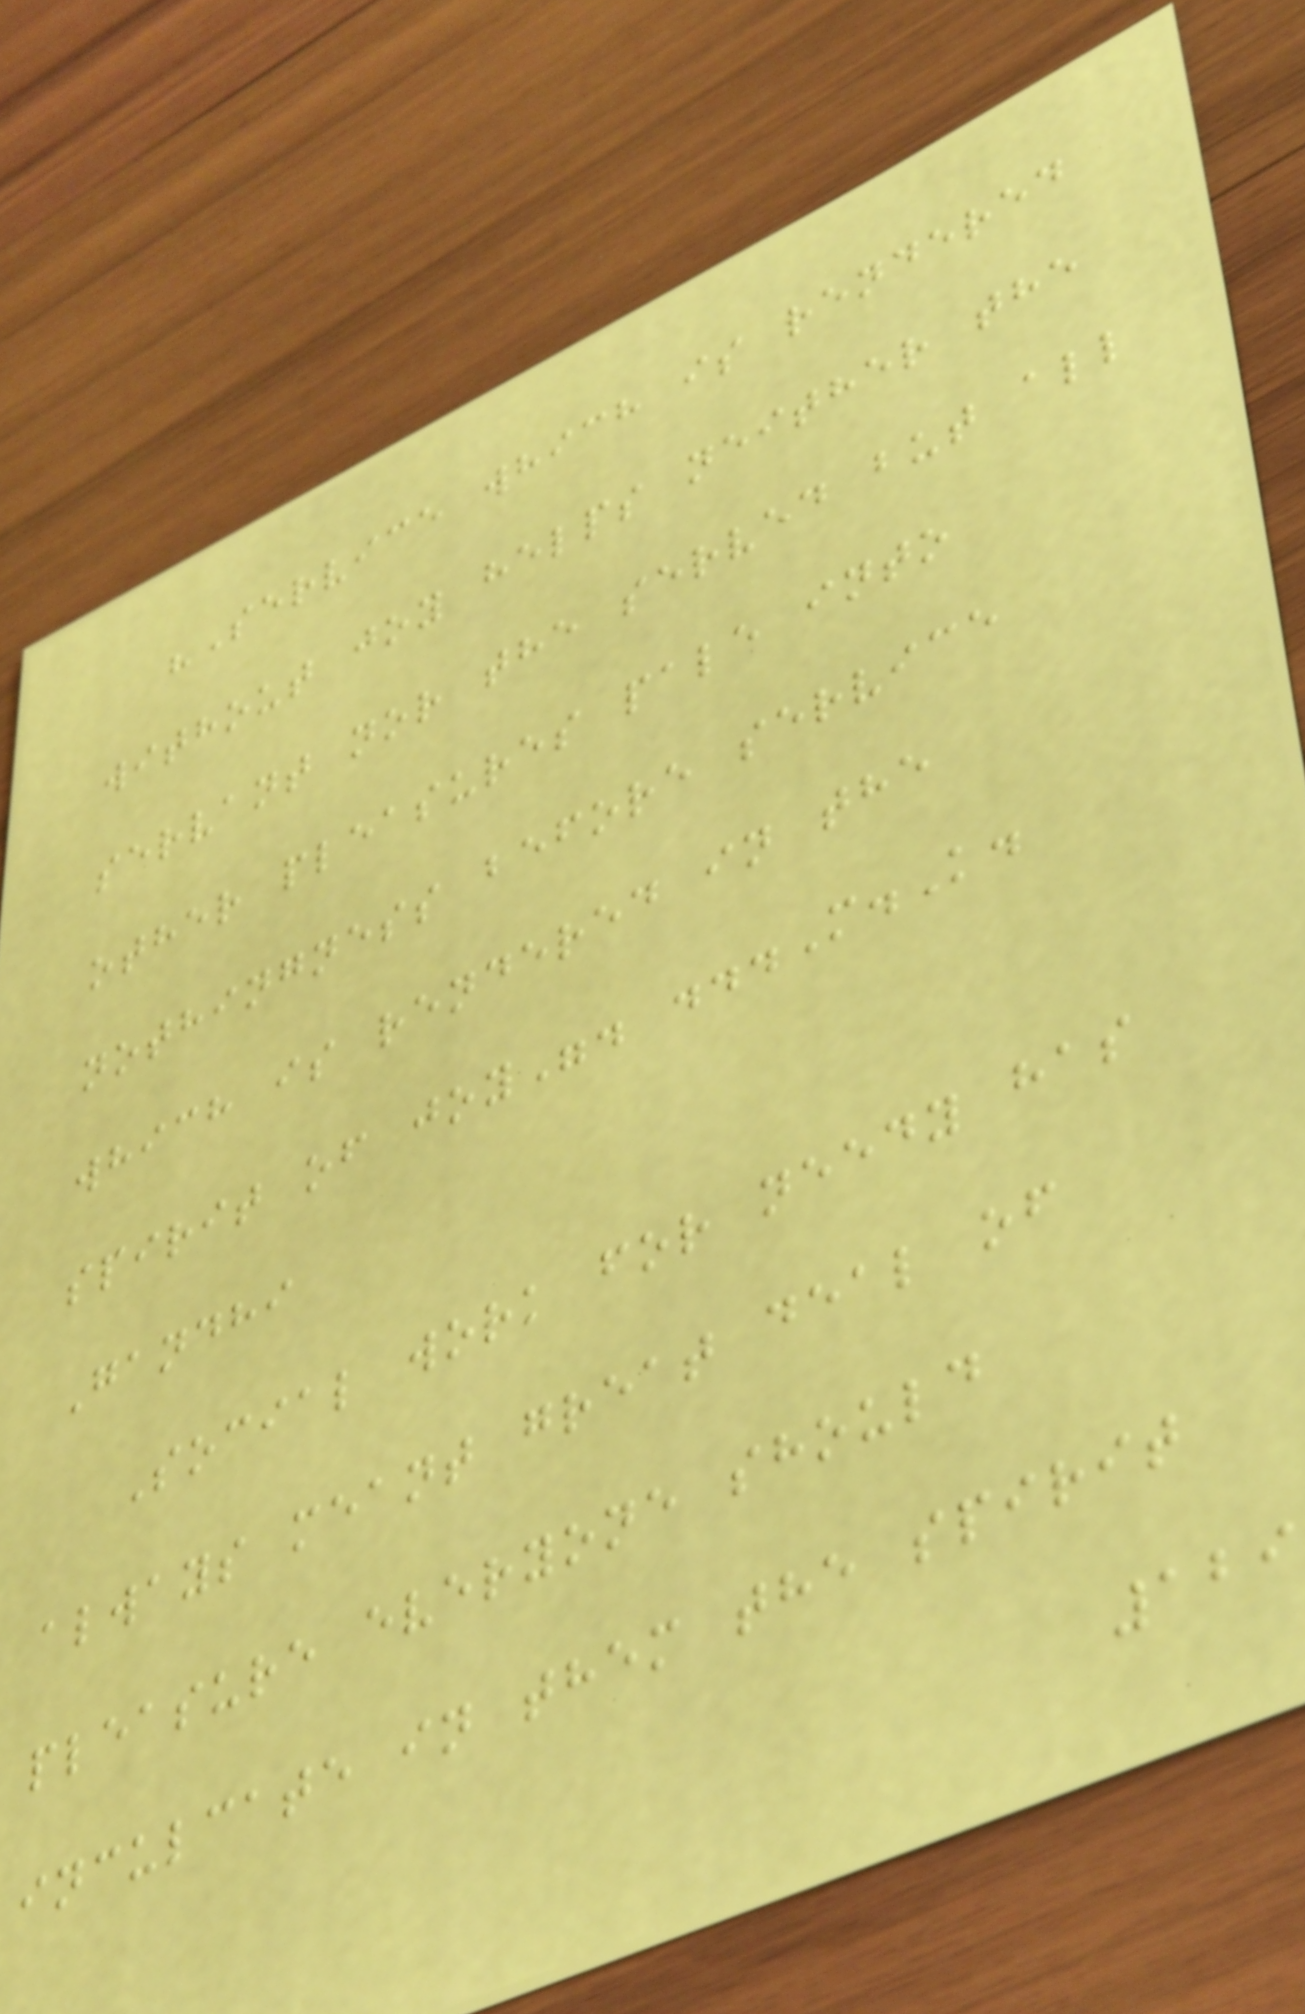"Service which is rendered
without joy helps neither the
servant nor the served but all
other pleasures pale into
nothingness before service
which is rendered in the
spirit of joy". ...M.K.
Gandhi
Social work for needy has
always meant great deal of
pleasure everyone should
inculcate in them the spirit
129
